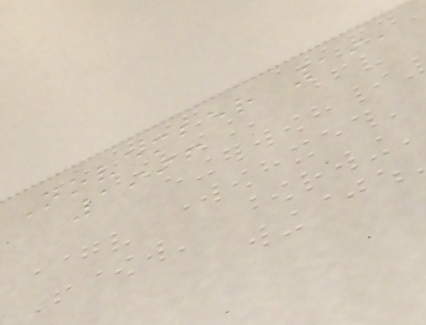November 19,
1996
